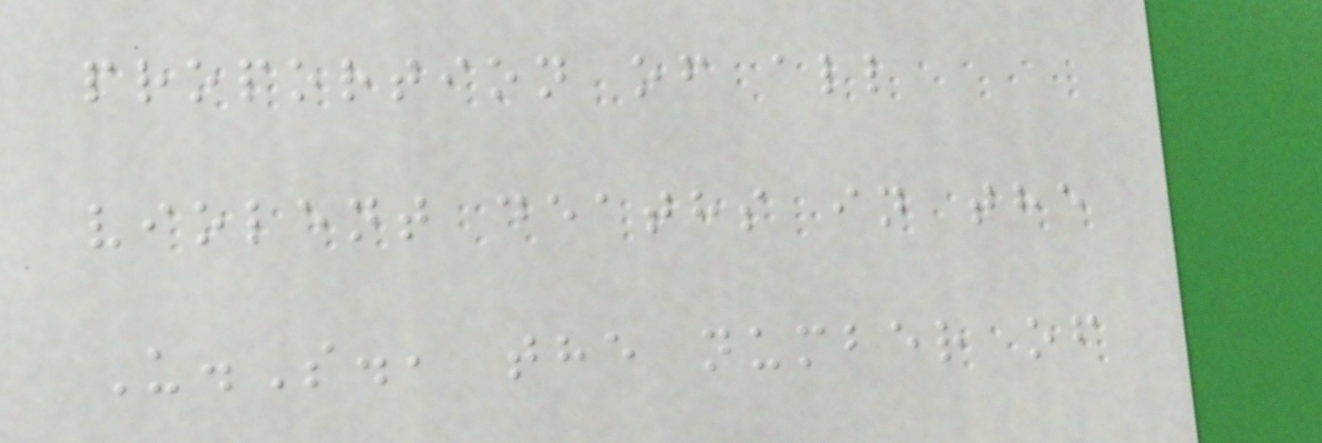proportion of all
violent deaths in the
U.S., the number of
